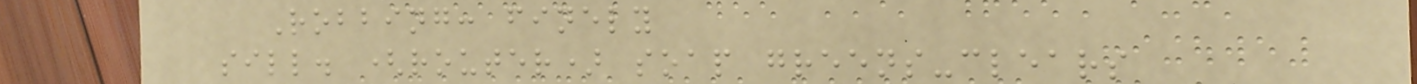Robbing: finely
sill. (router) soap greens-clears
